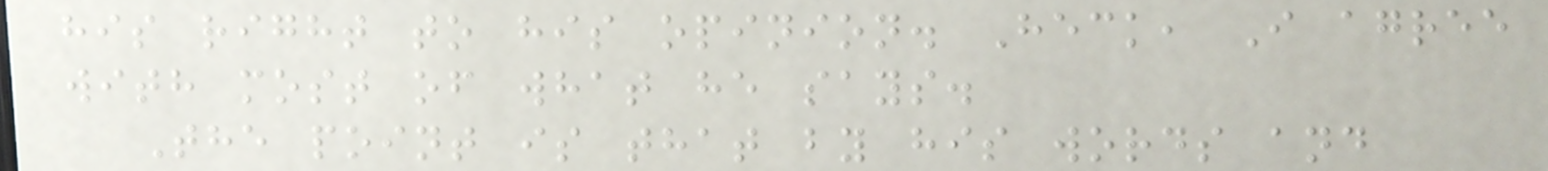his right to his opinion. Heck, I agree
with most of what he says.
The point is that by his words and
